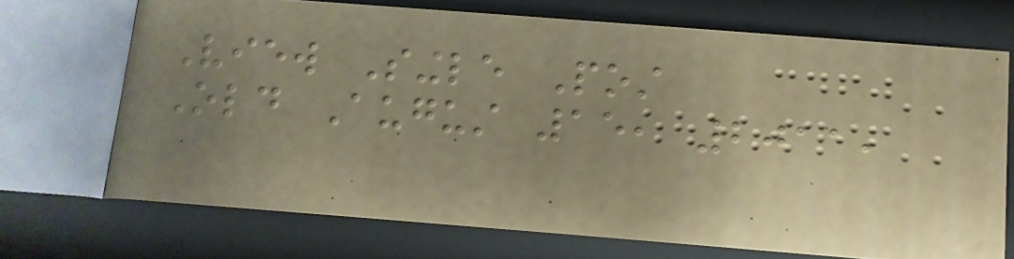View Single Post
Old August 15, 2011,
